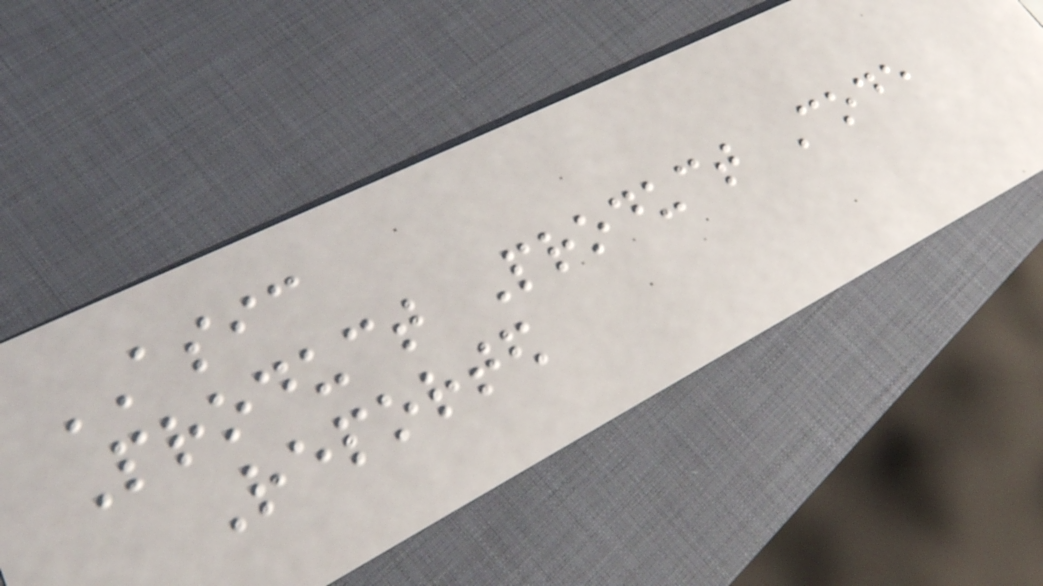ASIC
Product Product Code
Reported
